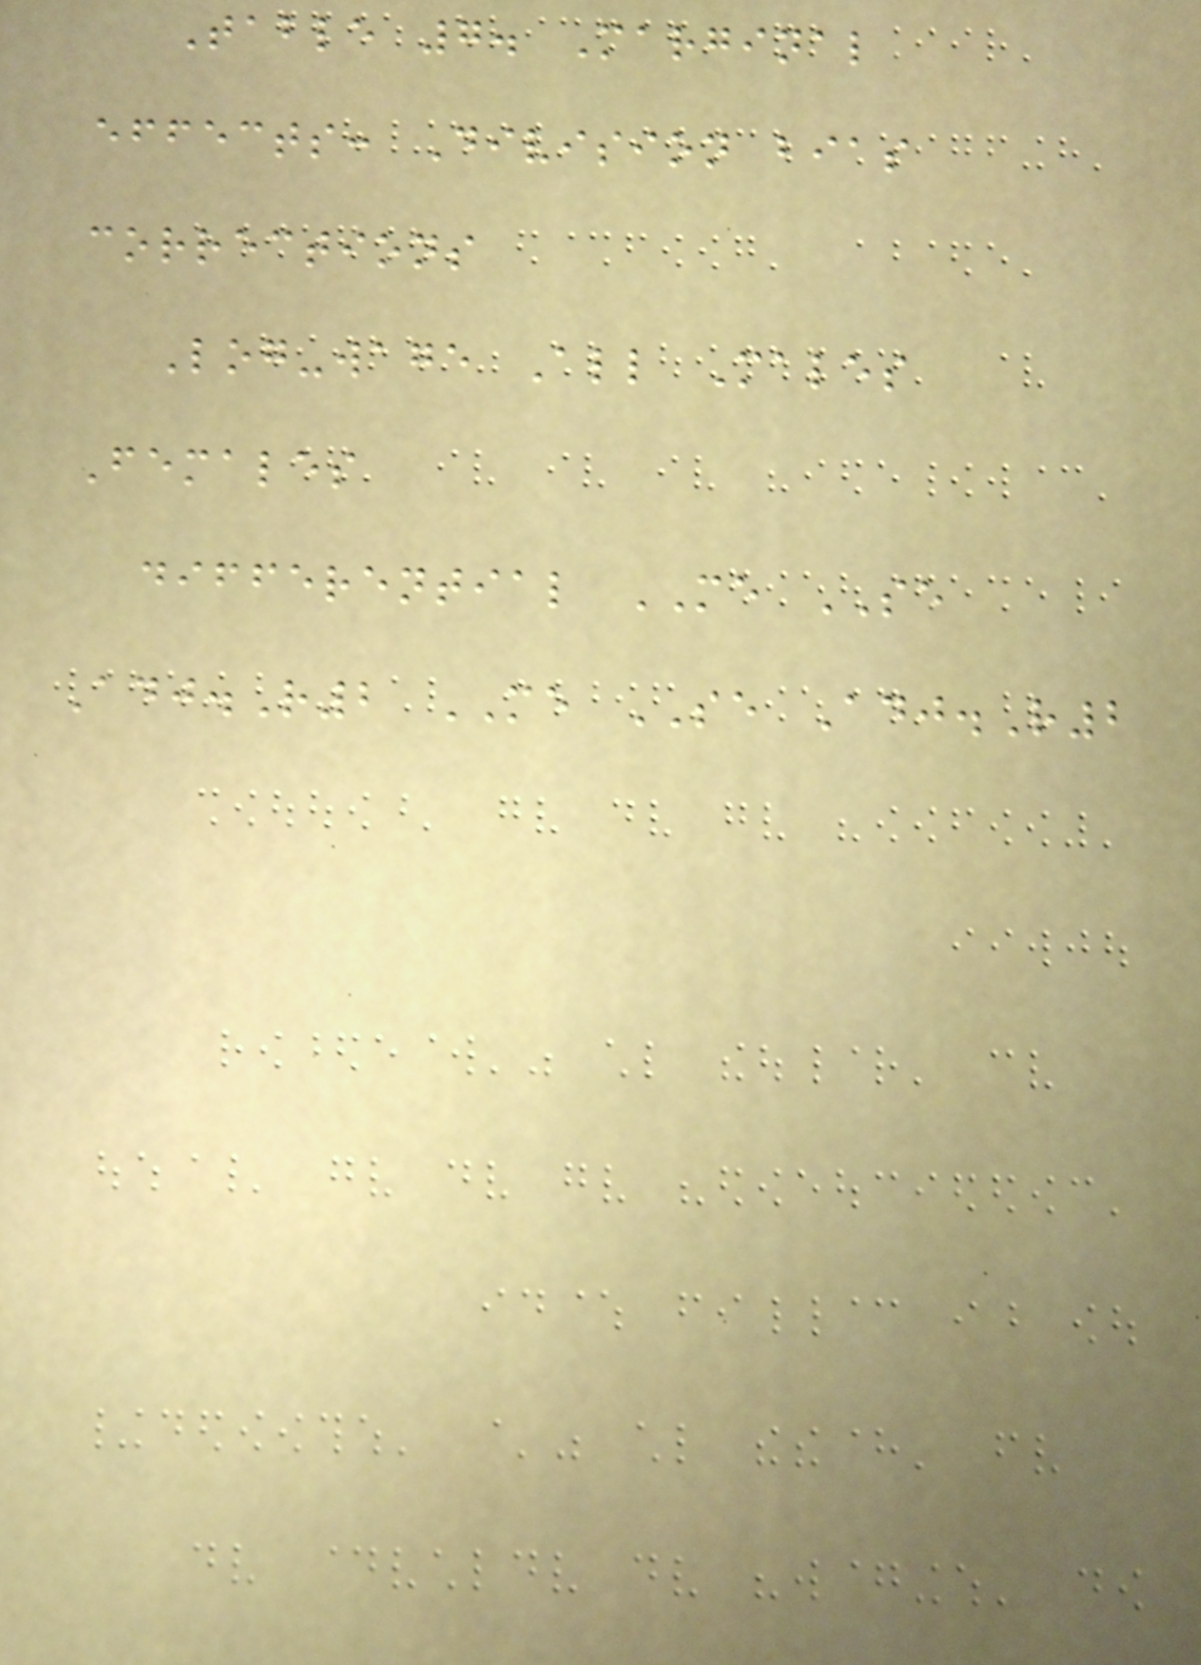Table 7. Marginal
effects: Division bias
corrections
Log-wage All Males
Females
differential ME SE
Adj.R2 ME SE Adj.R2
